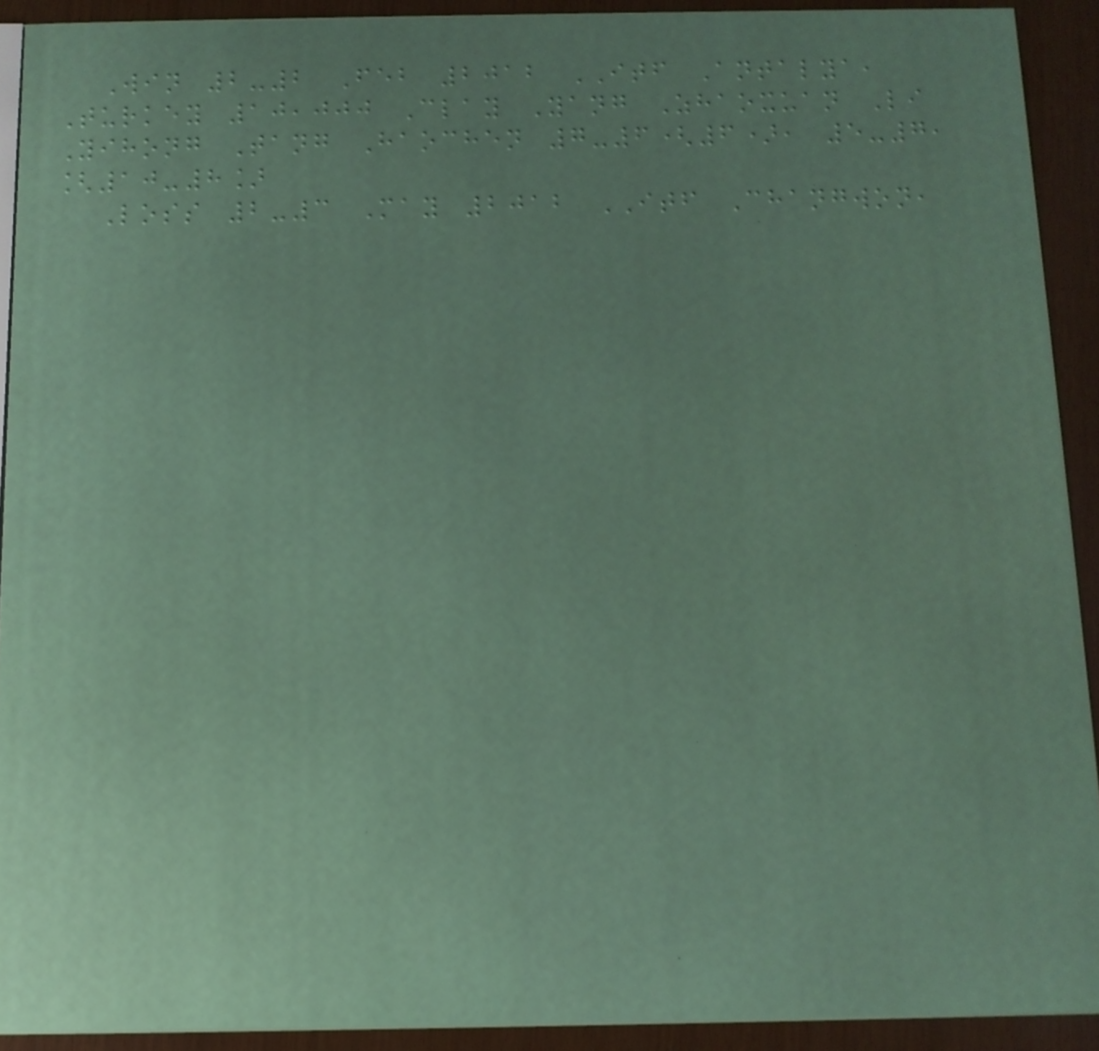Win 2-2 Feb 2012 ITF Antalya,
Turkey 10,000 Clay Yang Zhaoxuan Li
Yihong Tang Haochen 7-6(6), 5-7,
[10-8]
Loss 2-3 May 2012 ITF Changwon,
